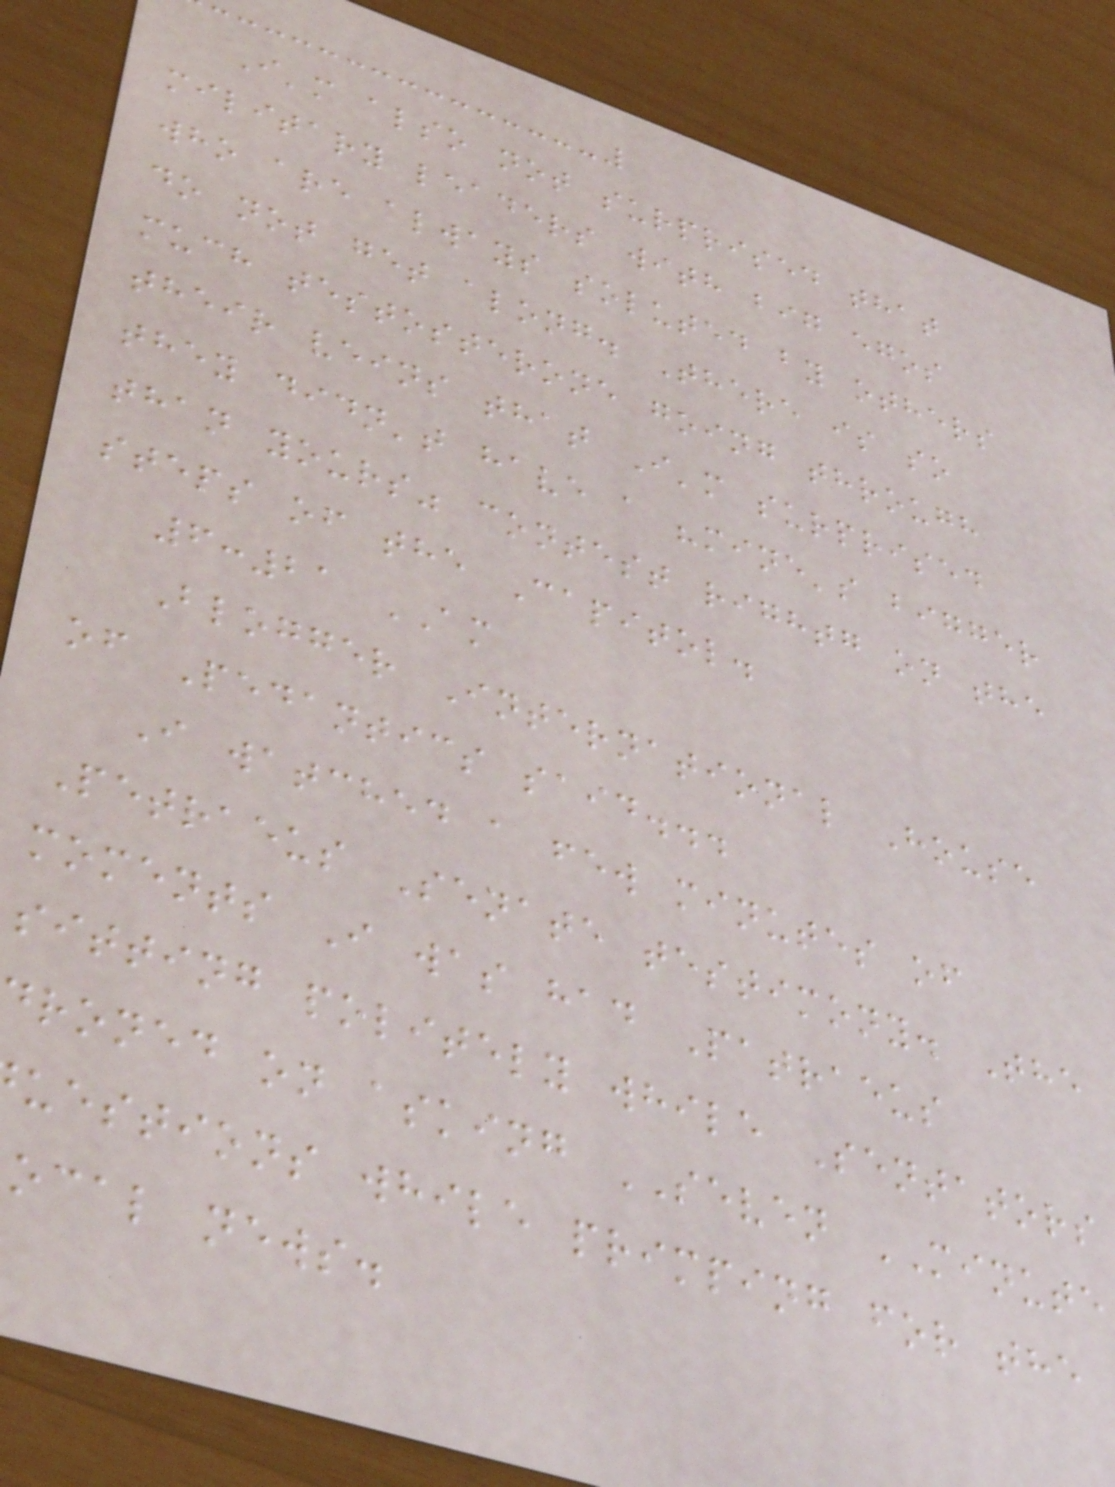I'm also not surprised that
military leaders with big egos
who are always soluted by others
do not get along. There is so
much testosterone going through
their veins that I'm surprised
they didn't have a "mine's bigger
than yours" contest rightg on the
steps of the Capitol.
6:21 AM
Blogger International House
of Pedantics said...
I watched a few minutes of
Petraeus Senate testimony. The
moments I was had Patraeus
sitting politely while Sentators
roned on asking SEVEN MINUTE
uestions while primping for the
ocal news.
